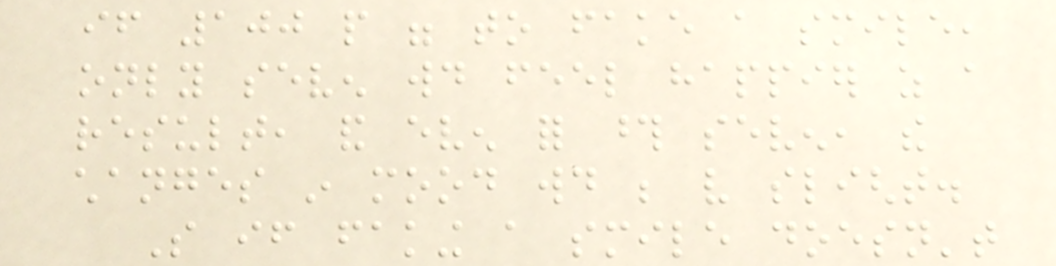if 100 people were to fake a smile,
only seven would feel happier as a
result, and even for those seven, the
changes in mood would be very slight.
So if faking a smile doesn't
